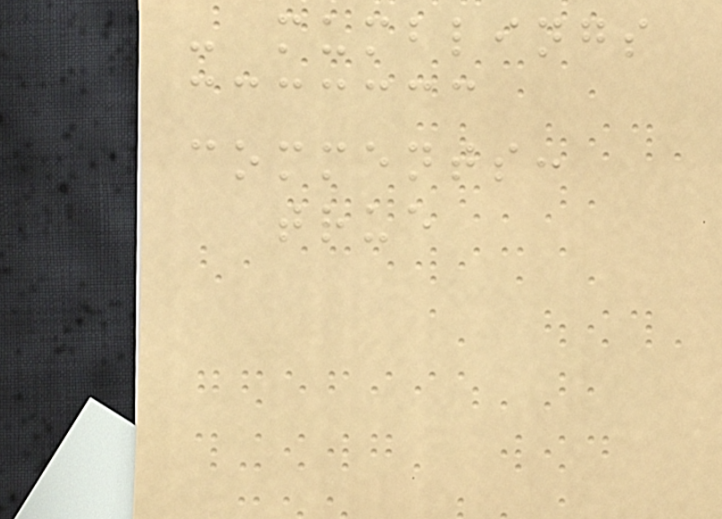- mumblings
comments:
true
